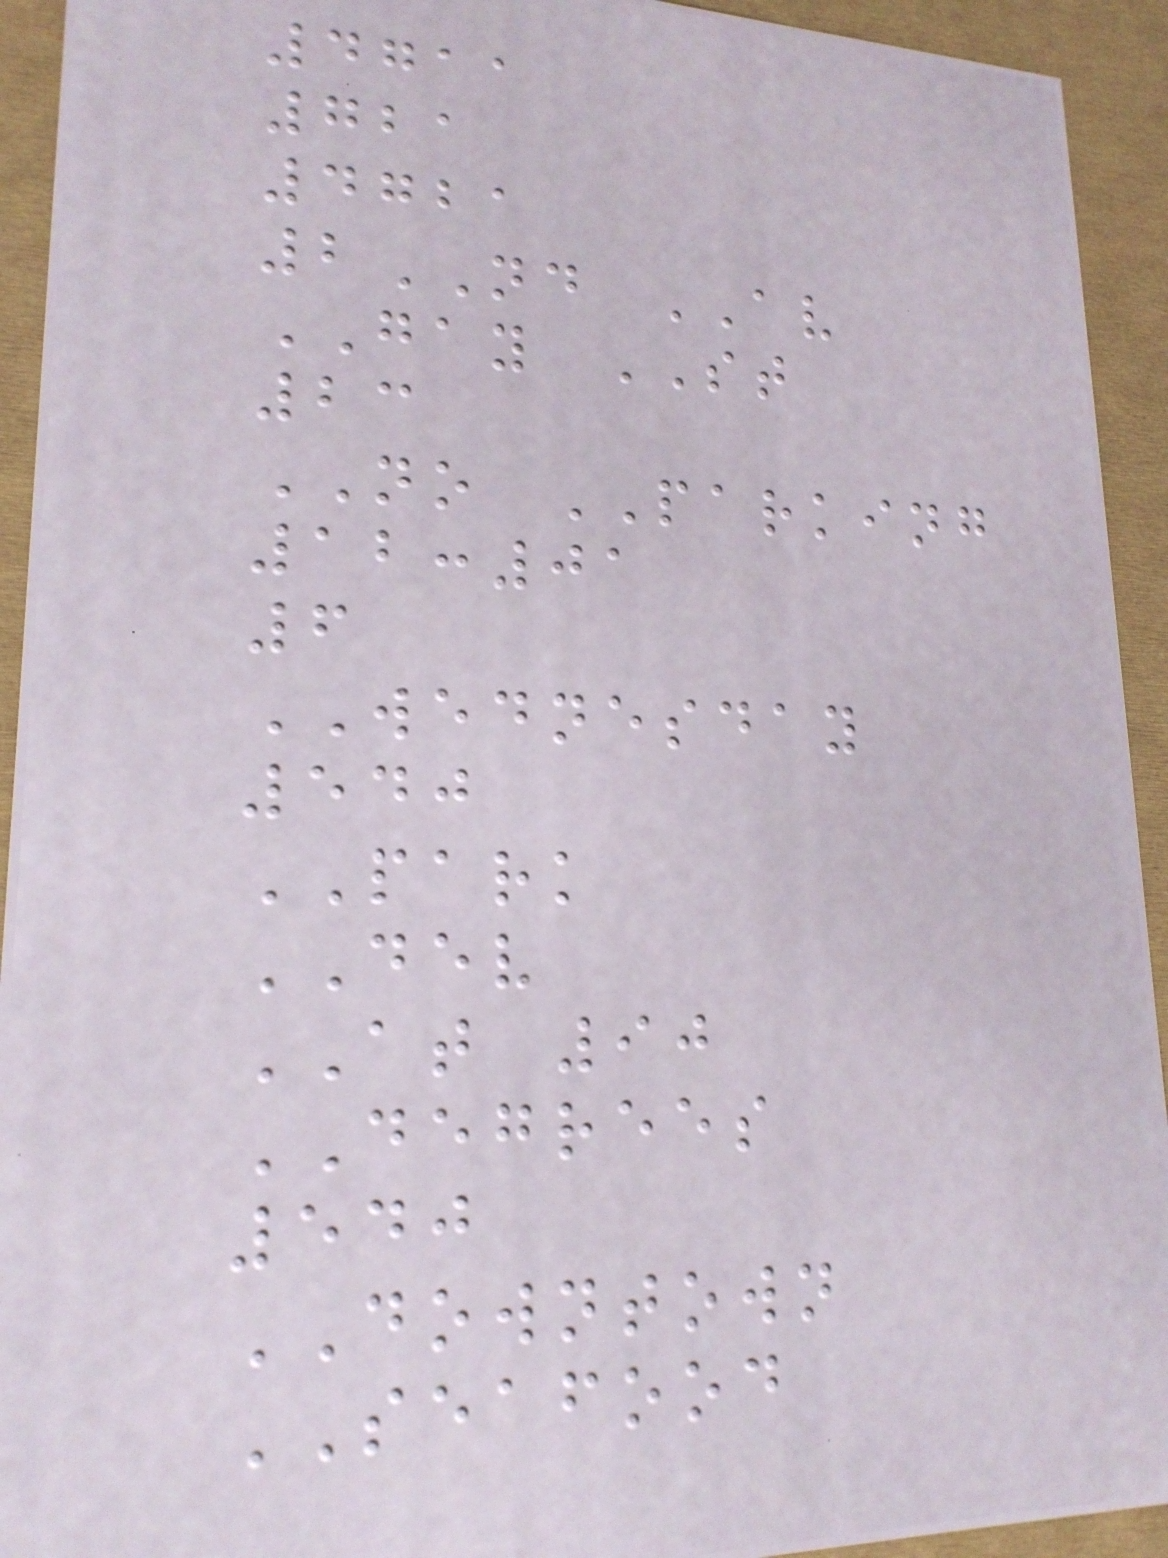4711
721
4721
2ND AV
GAY ST
23
NO PARKING
12:01
6
WEDNESDAY
540
PARK
DEV
AT 90
DEGREES
540
DOWNTOWN
SEAFOOD
